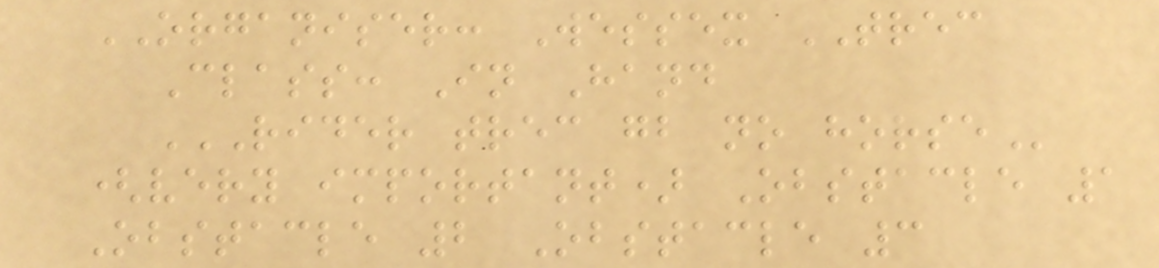ORGANISER: Wessex TREC
Class: In Hand
RIDER TREC GB NO HORSE
(very important) Obstacle 1
Obstacle 2 Obstacle 3
